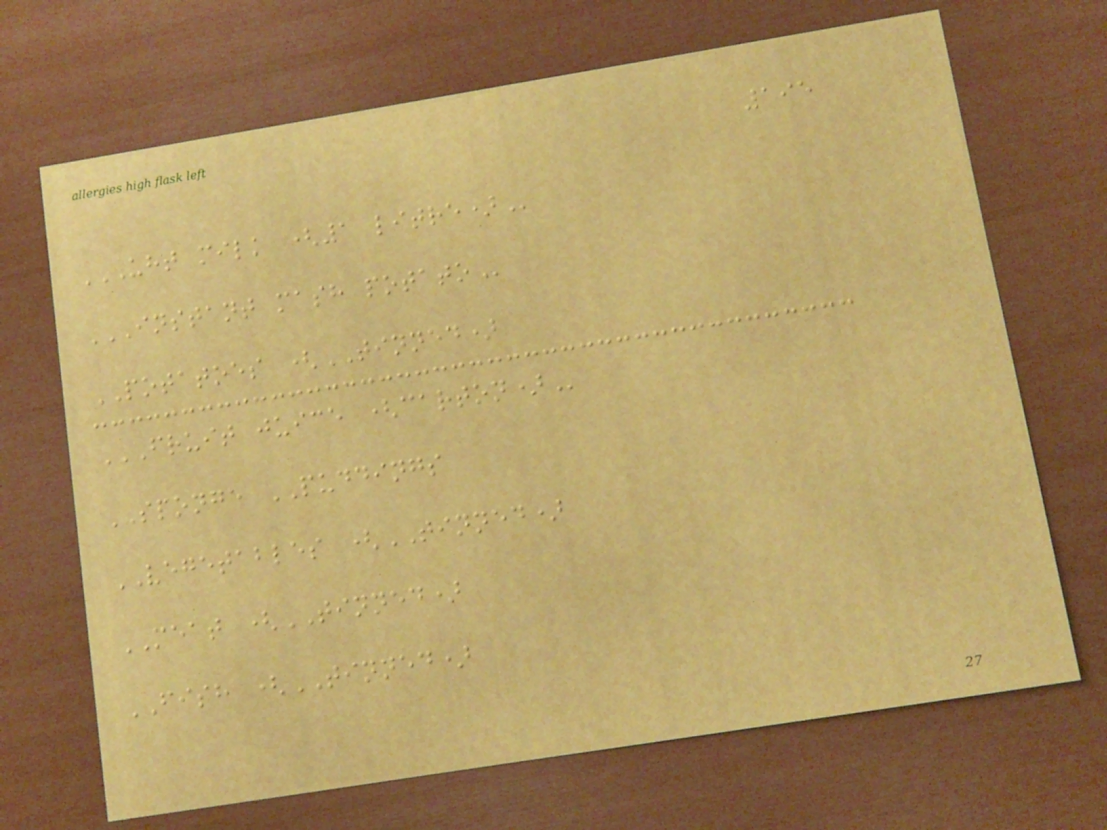195
UHT MILK (1 LITRE)
INSTANT MASH POTATO
POTATOES (TINNED)
FRUIT JUICE (CARTON)
SPONGE PUDDINGS
VEGETABLES (TINNED)
MEAT (TINNED)
FISH (TINNED)
